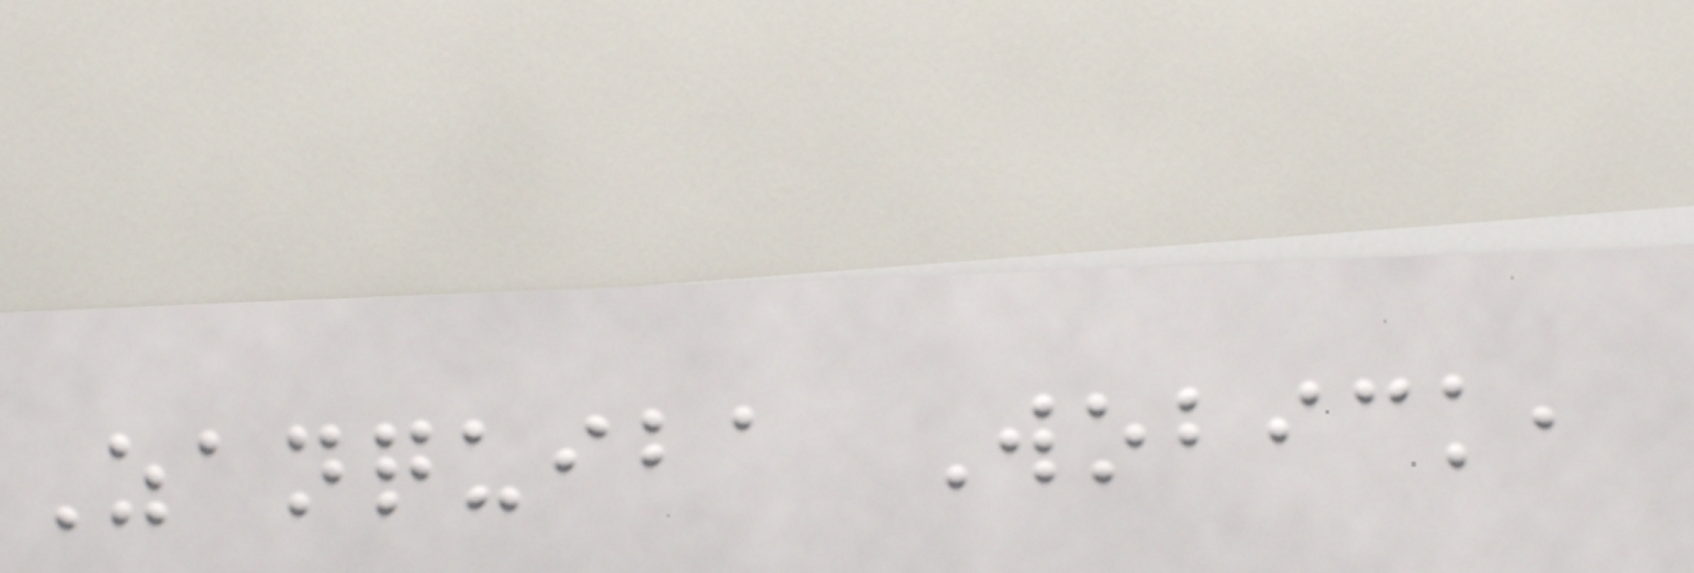Zanquiba Wobick,
